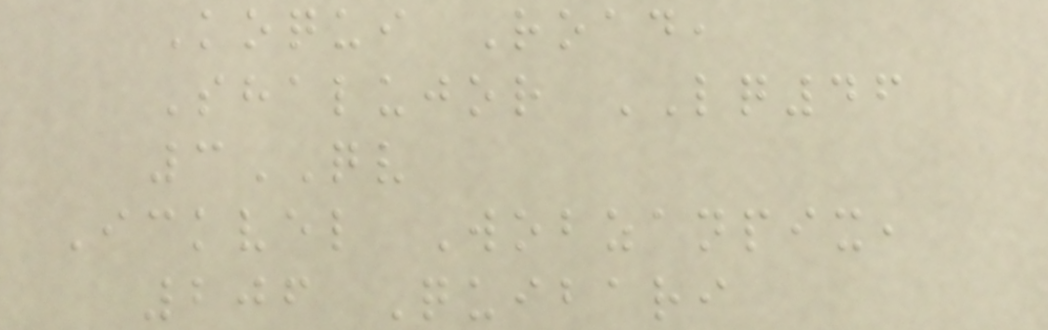Koqui Road,
Shalujor LQ46
3QV
Ickvel Wobzanpix,
206 Quibari
